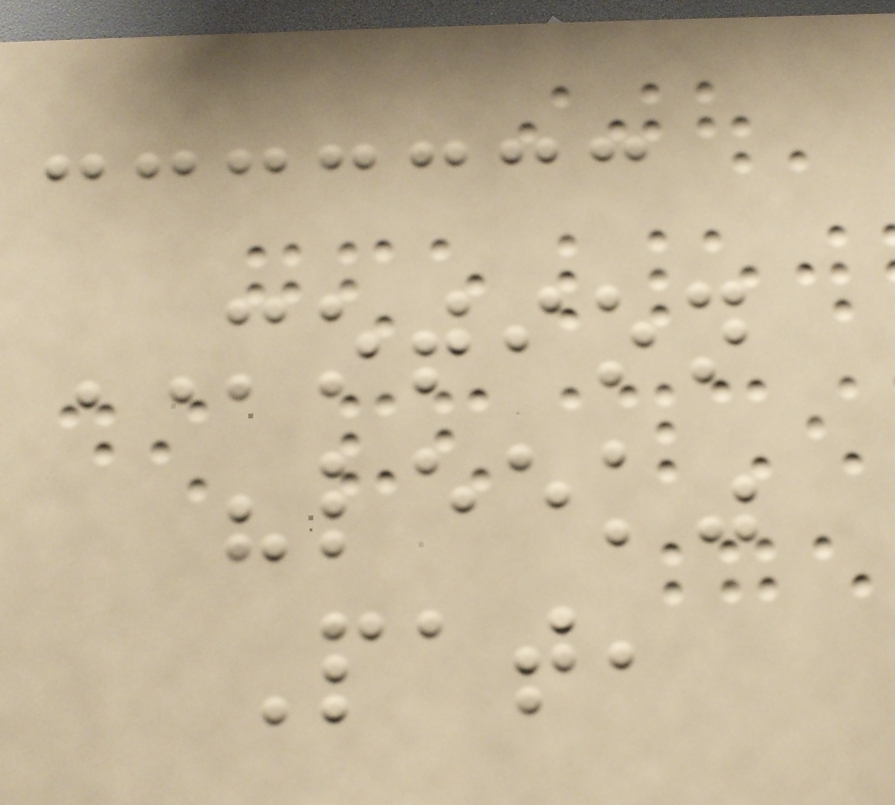MOTION
"leek"
Pat,
